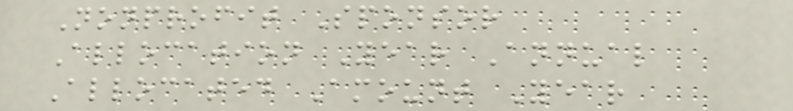Nonprofit Sponsor
Allocation Year Annual
Allocated Amount Year
